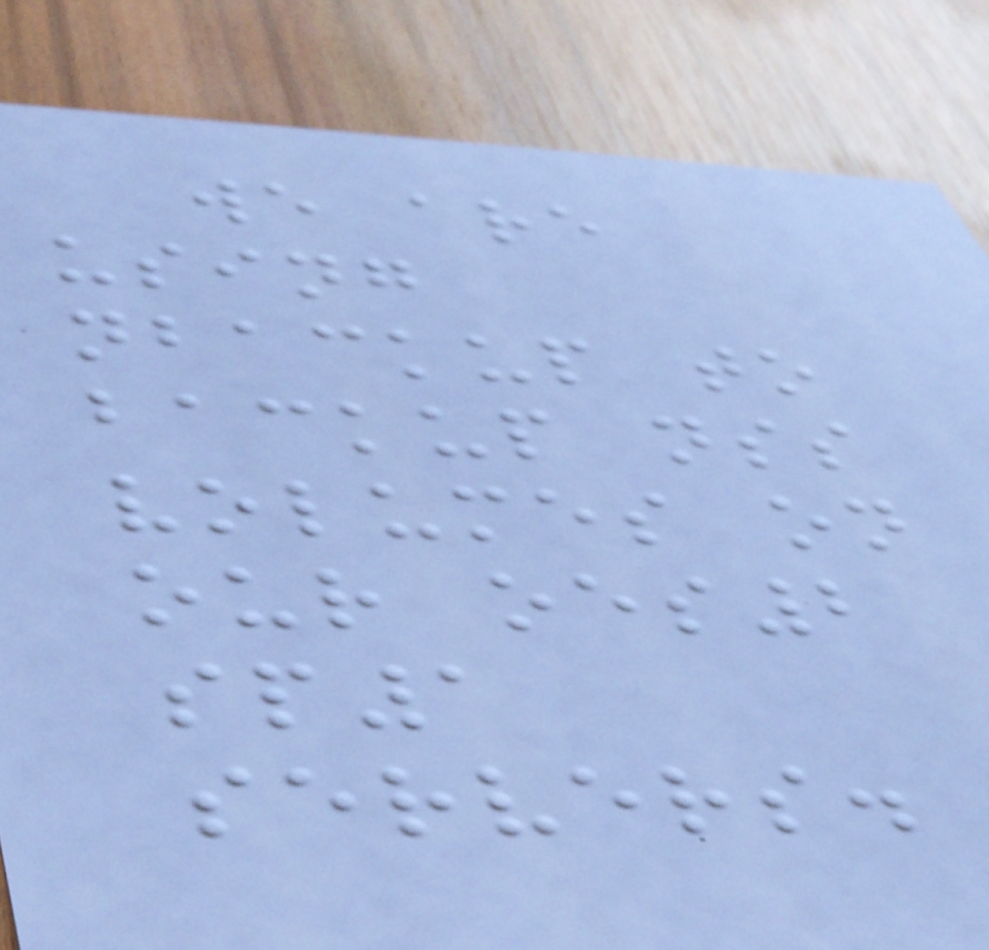we are
using
nbackup to
backup nss
volumes on
our oes2
sp1
servers.
